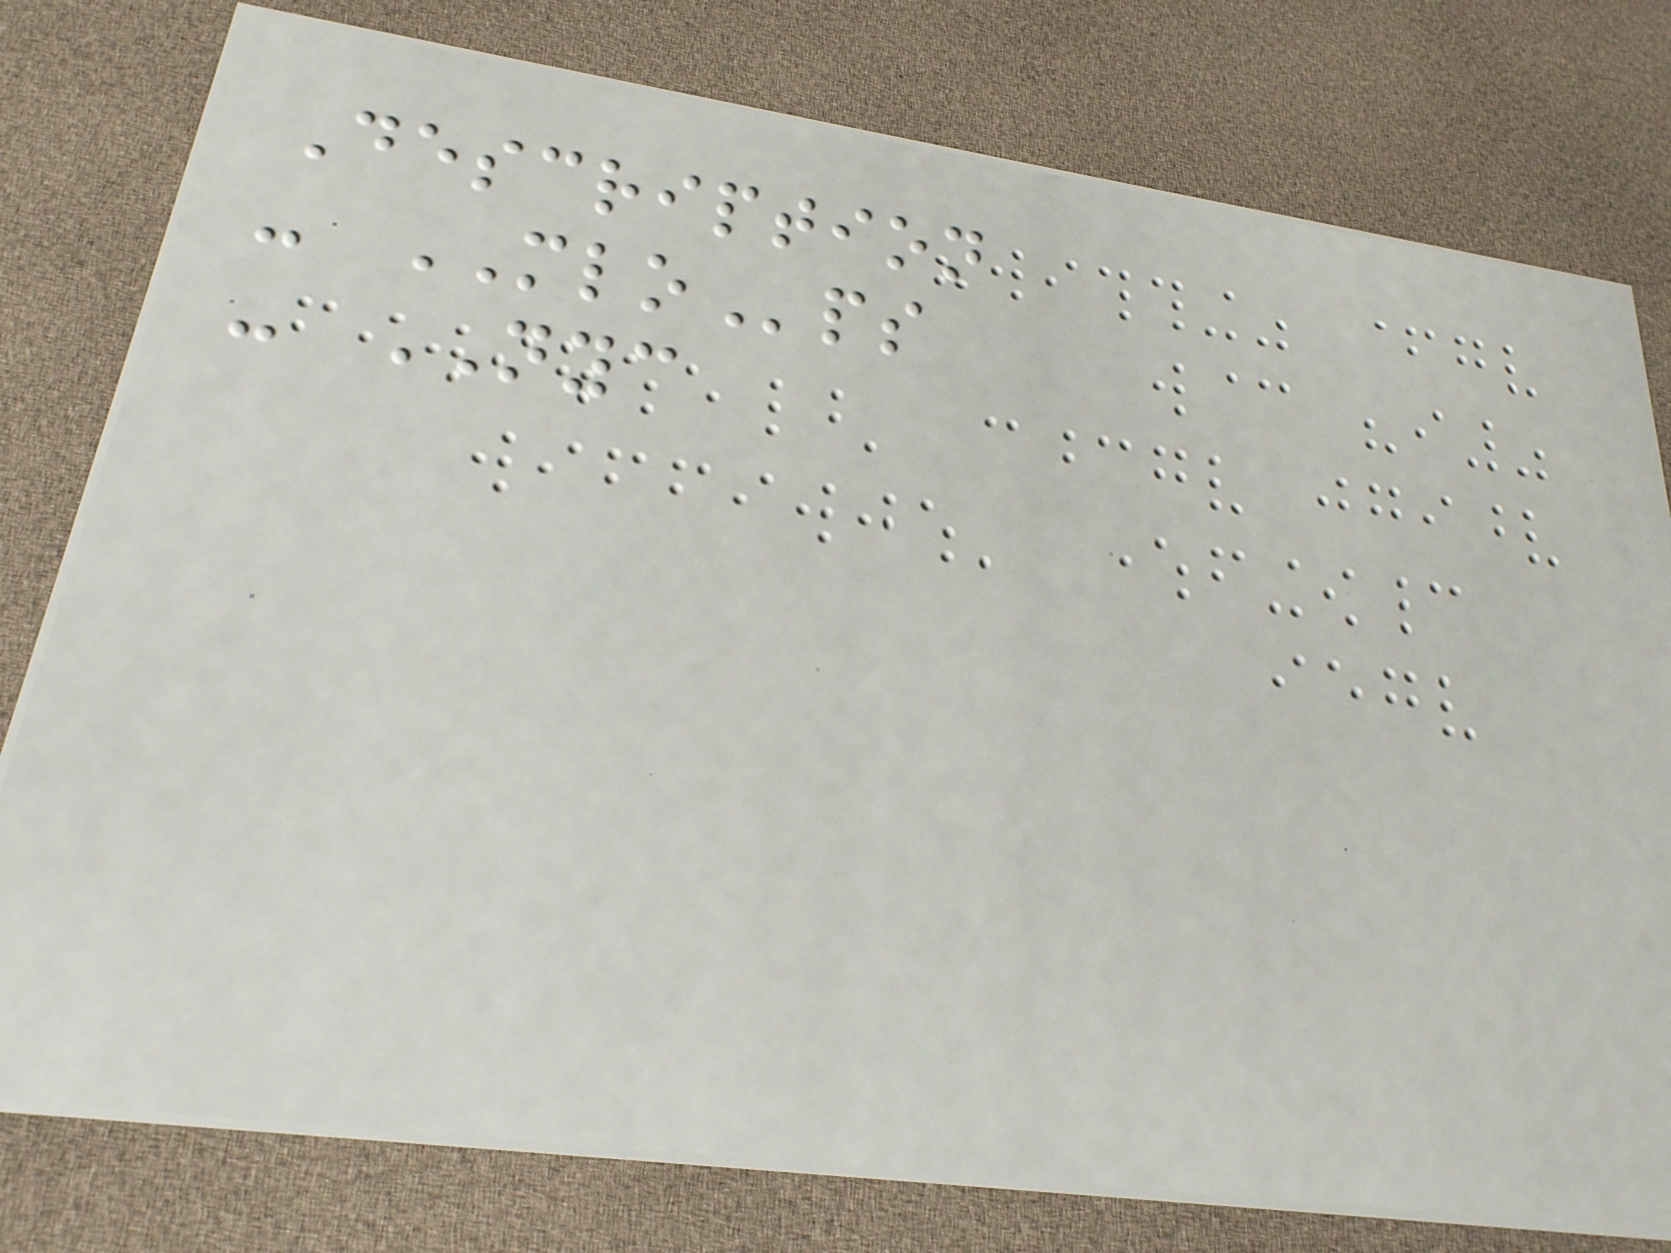Description
- MLOps
- NYC
